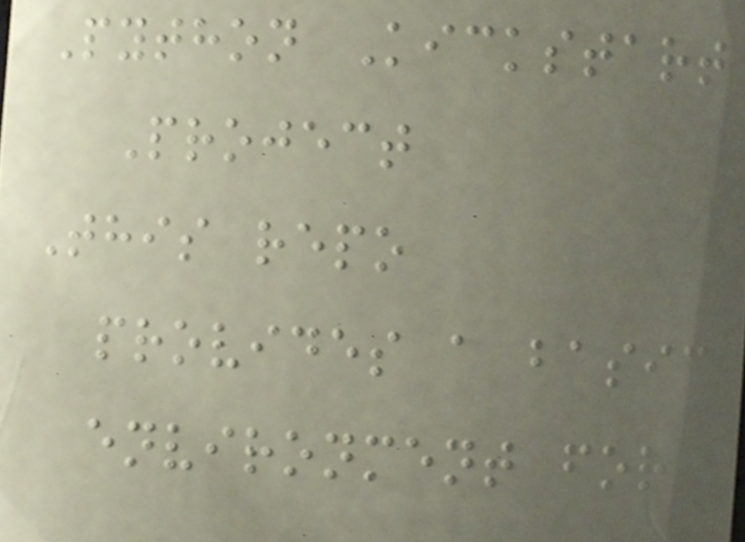Python Kickstart
Project
This repo
provides a basic
environment for
